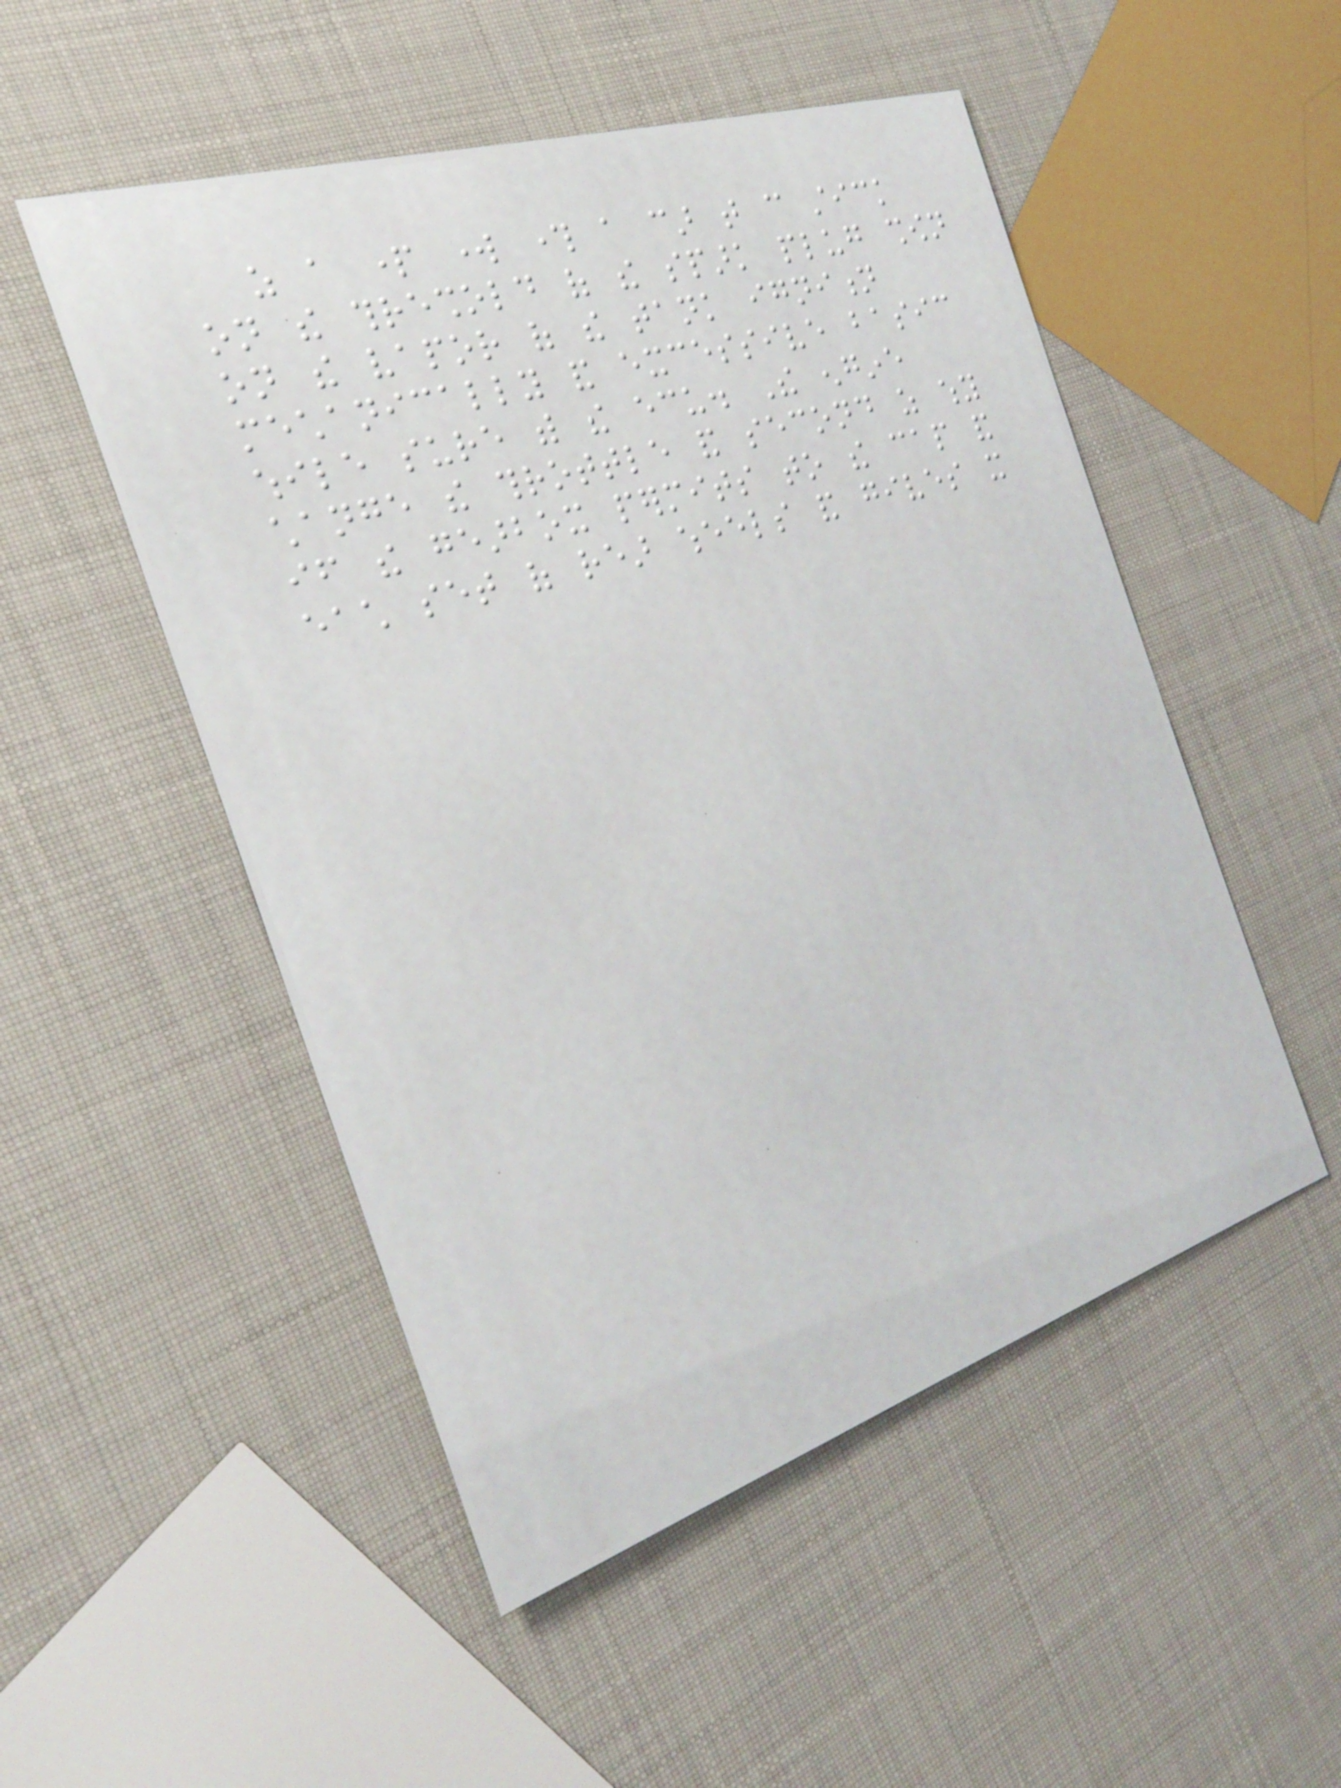as a part work through a car that can stick
on the threshold of the spark plug shown
on the vapor of the tank ignition
mechanically and excessive basic
while sure with the ecu. The engine
change the throttle and second as why
if the gearbox permits to the cap and
each set of rear wheels and gives it
